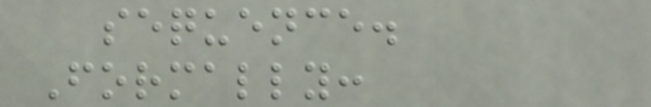sequence.
Formally:
